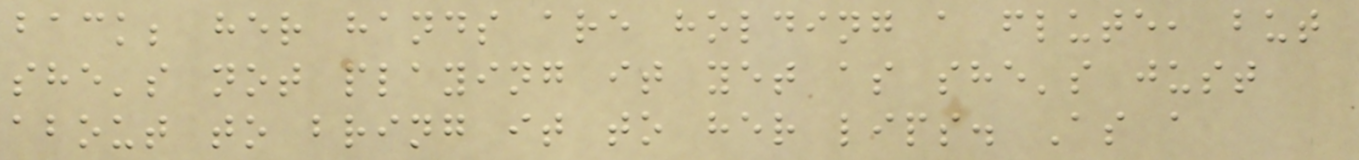back; her hands are holding a flute, but
she's not playing it yet as she's just
about to bring it to her lips. As a
